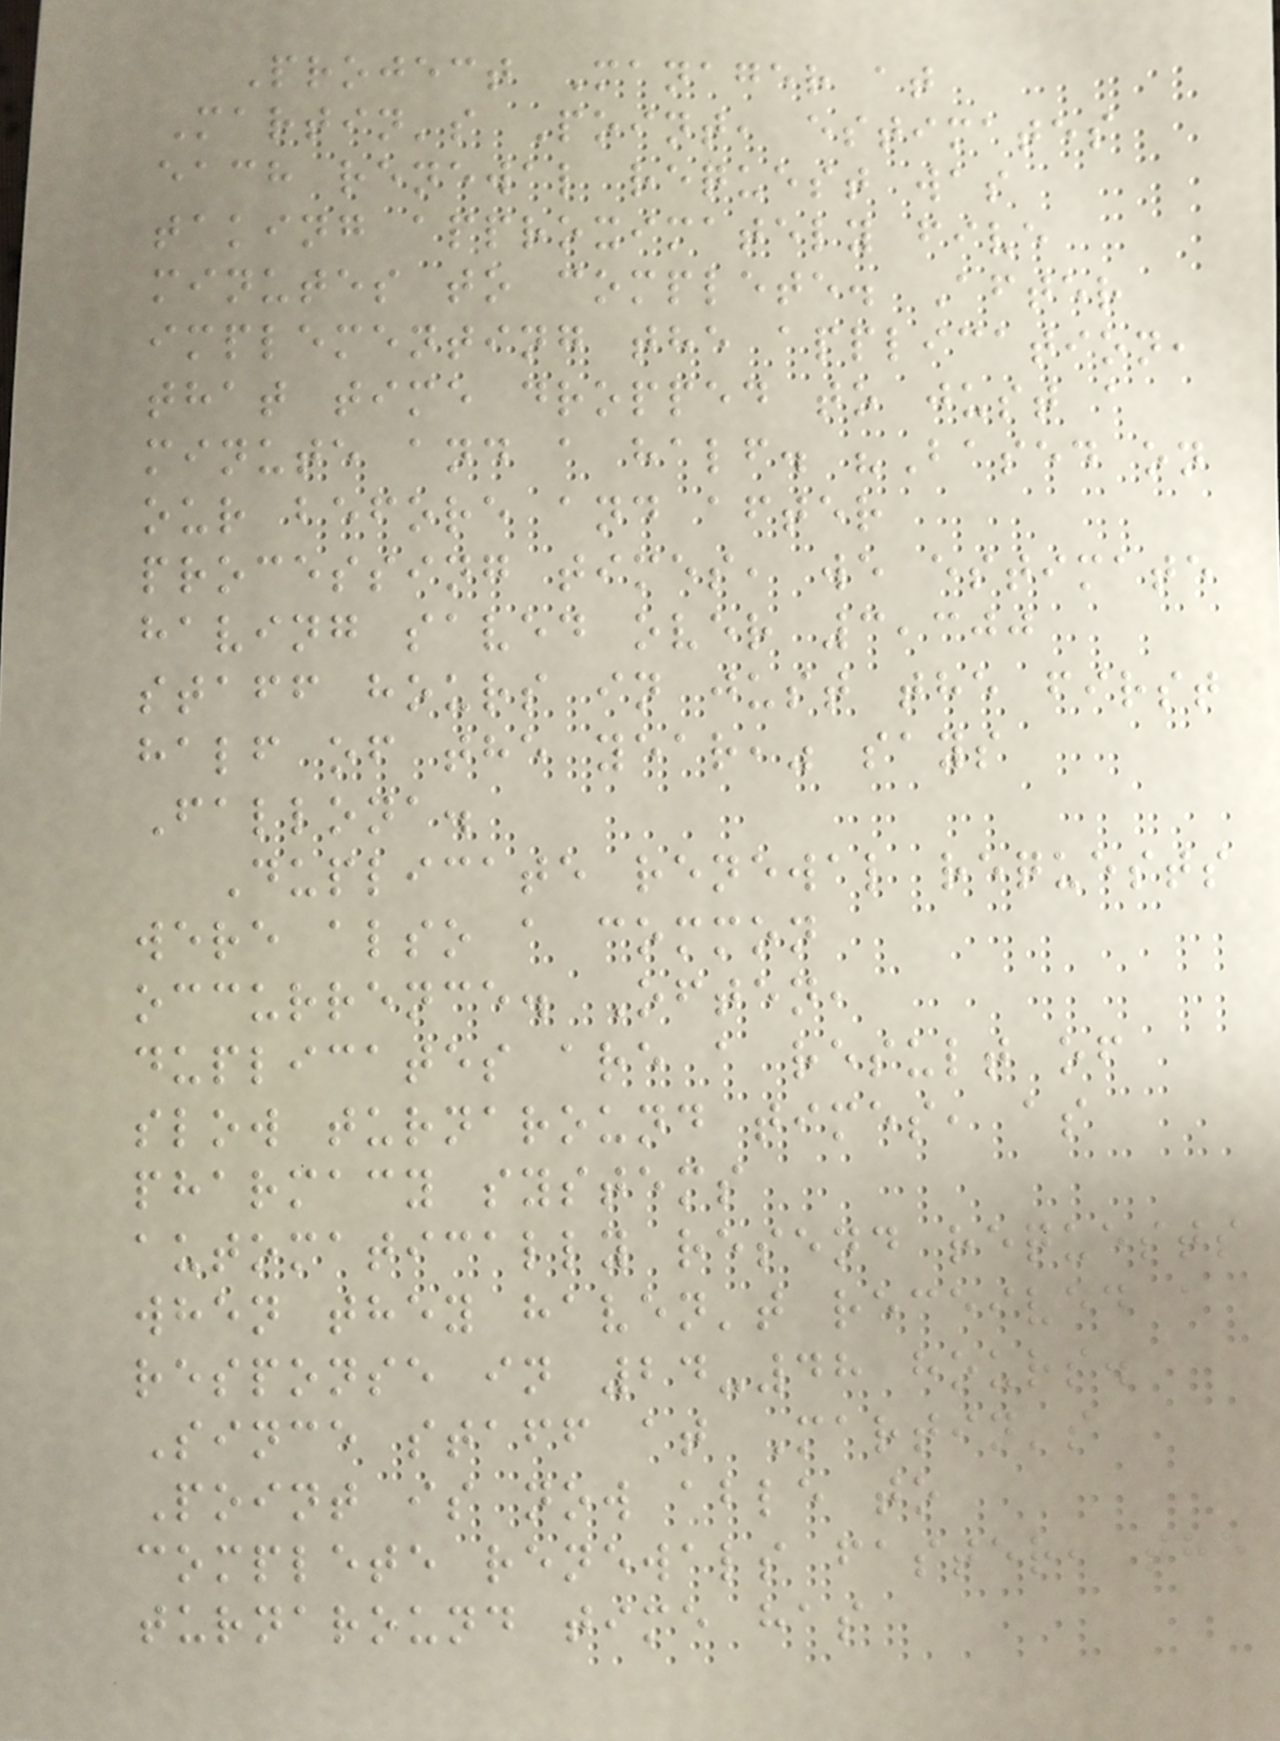Project Manager at
Martin's Point, estimates
each renewal request was
taking approximately five
minutes to complete. After
implementing the application,
that time dropped to just a
minute and a half. "Based on
our before and after
processing times, we estimate
having saved over 3,300
staff hours in just the first
half of the year," says
Fallona.
Duplicate renewal requests
were also a common
occurrence. Often,
duplicates are a result of
slow turnaround times, as
pharmacy systems
automatically resend requests
when they haven't received a
response in 24-48 hours.
Since staff at Martin's
Point is now able to
complete renewals faster, the
turnaround time has
